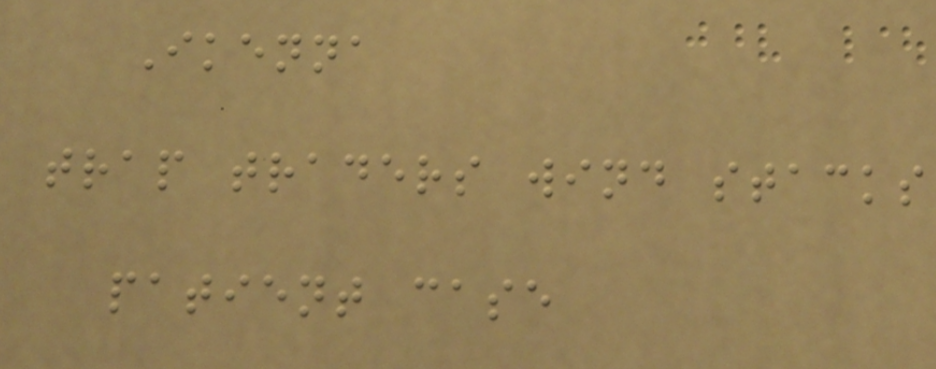Ikenna
trap traders wind stacks
patient case
